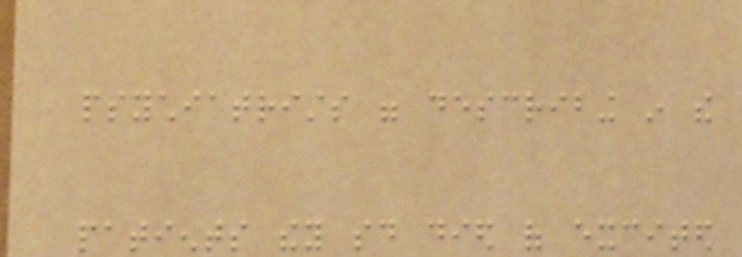psychiatrists were describing in the
patients they said died of excited
